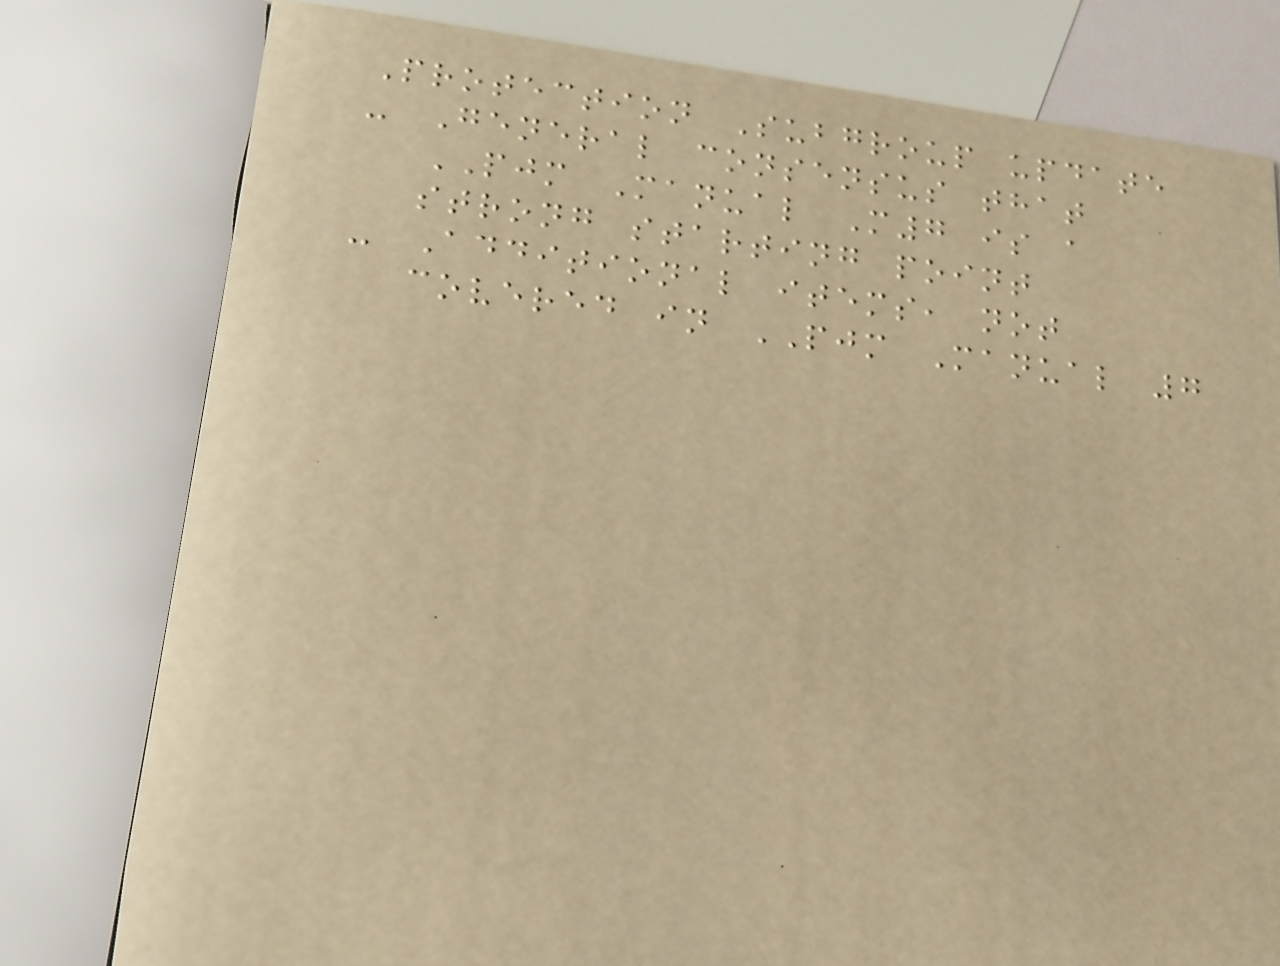Protection Subgroup update
- General consensus that
PJM Manual M7 is a
strong starting point
- Additional items, not
covered in PJM Manual 7
